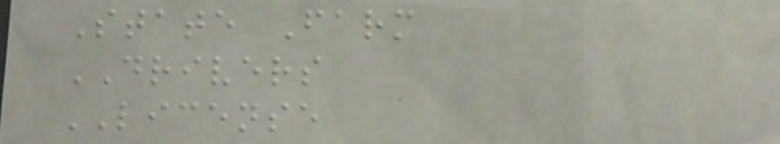State Farm
DRIVERS
LICENSE
